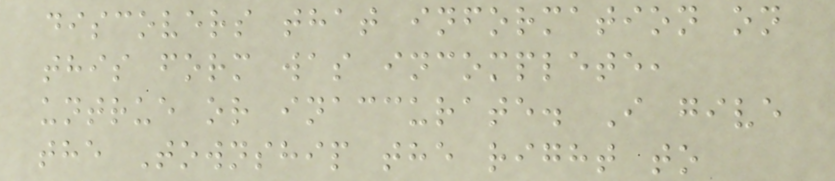discovers that information on
this form was incomplete,
untrue or inaccurate. I give
the Township the right to
